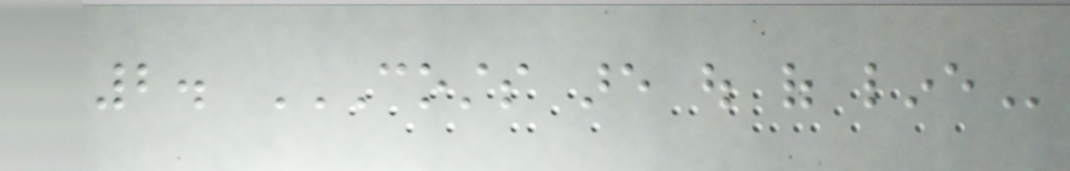2. COSTS ARE OUT OF LINE
